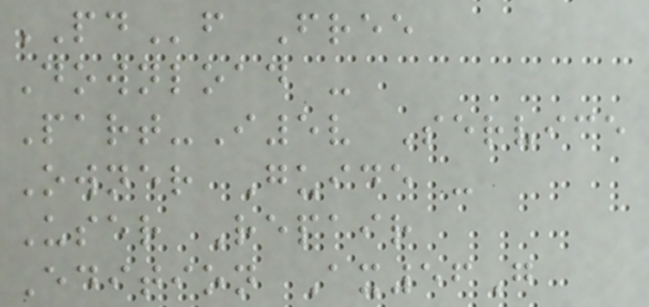PDf Free
Download -
Part-I5v Service
Owner Guide -
User Repair
Edition Ax56G
